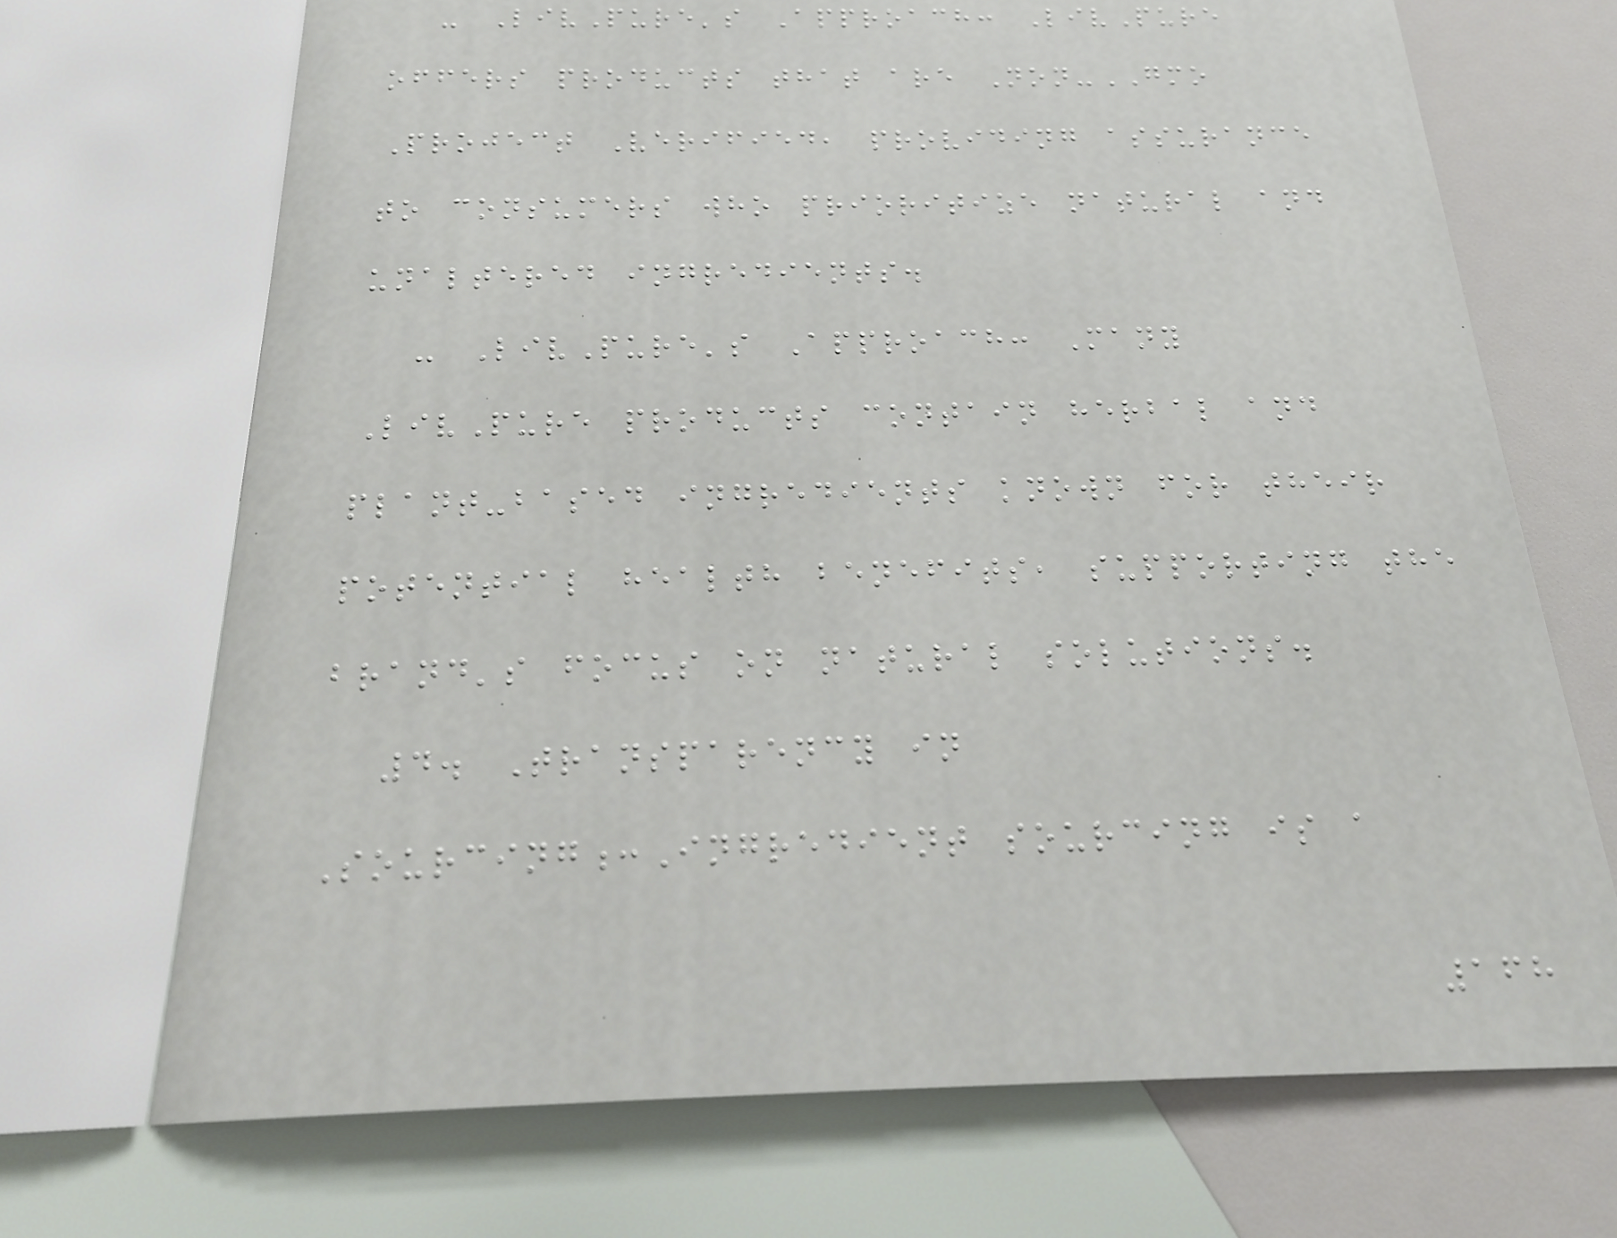- LivPure's Approach: LivPure
offers products that are Non-GMO
Project Verified, providing assurance
to consumers who prioritize natural and
unaltered ingredients.
- LivPure's Approach: Many
LivPure products contain herbal and
plant-based ingredients known for their
potential health benefits, supporting the
brand's focus on natural solutions.
4. Transparency in
Sourcing:Ingredient sourcing is a
168
